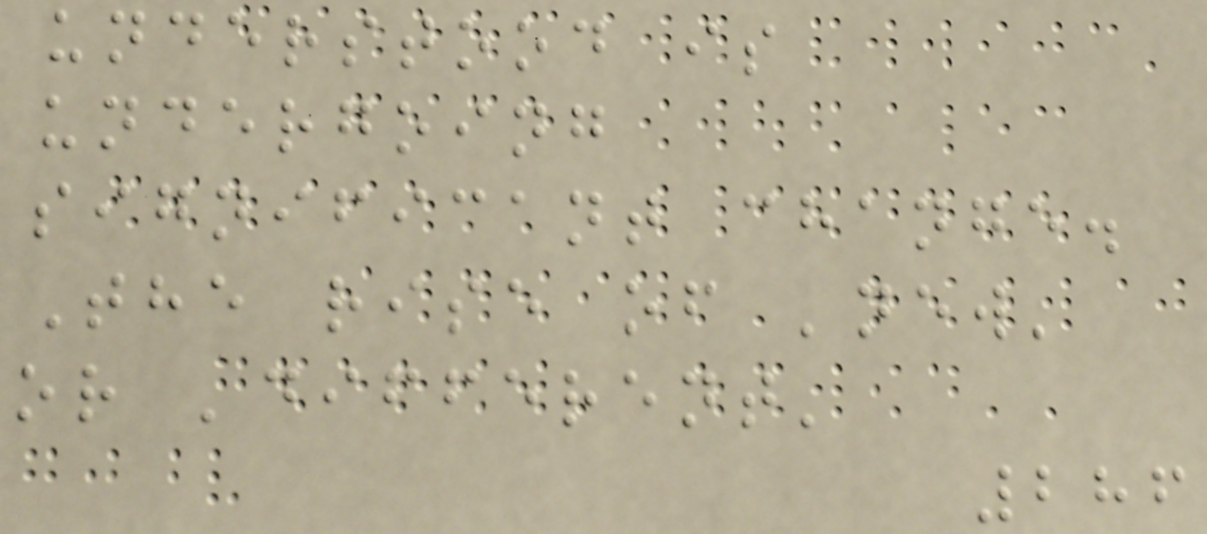understood is
undergoing
significant change.
The rise of 'new'
or 'different'
286
